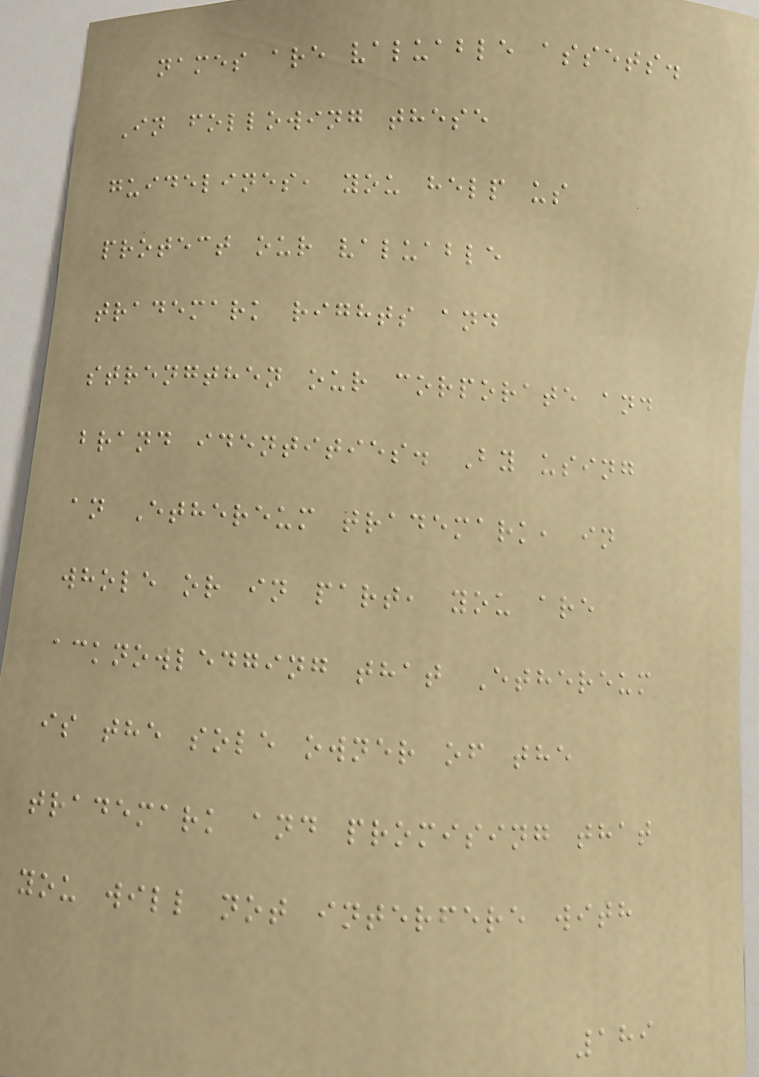names are valuable assets.
In following these
guidelines, you help us
protect our valuable
trademark rights and
strengthen our corporate and
brand identities. By using
an Ethereum trademark, in
whole or in part, you are
acknowledging that Ethereum
is the sole owner of the
trademark and promising that
you will not interfere with
189
